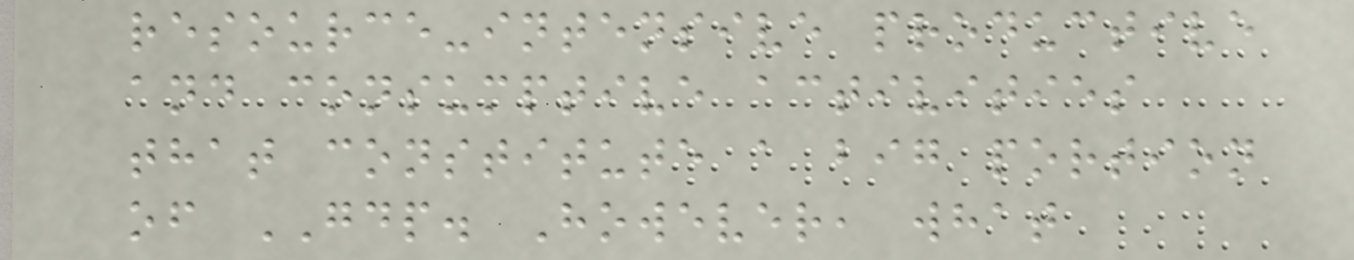resource-intensive productive
and consumptive activities
that constitute a big portion
of GDP. However, what
